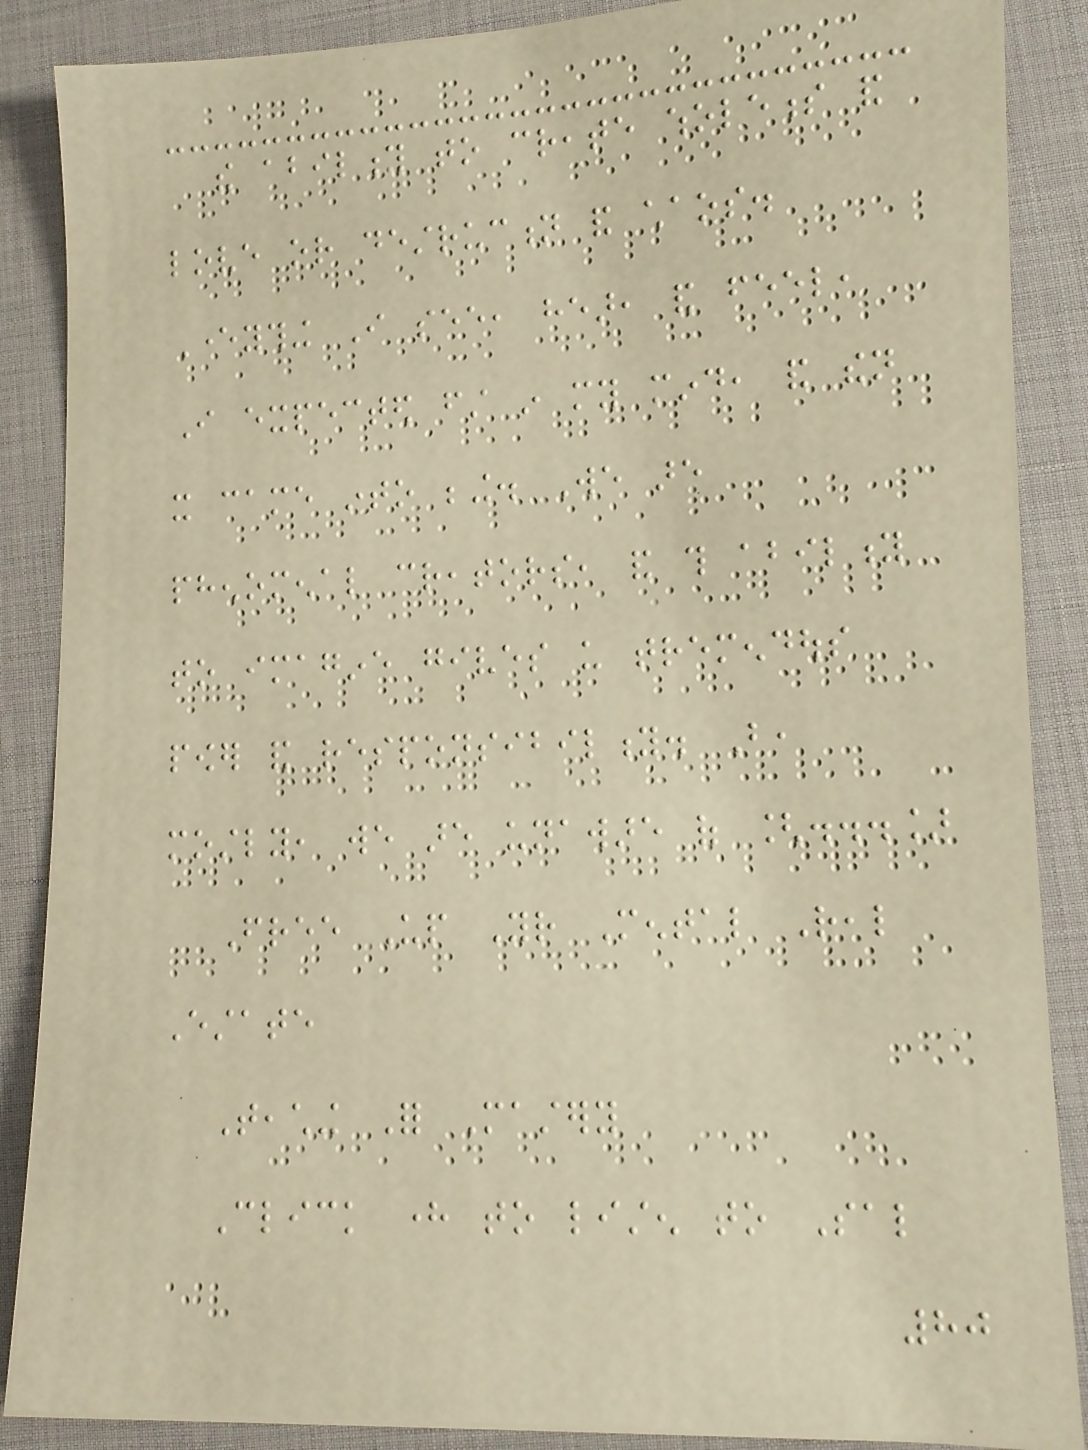the ability to create wholeness and
love or destruction and chaos.
Everything I see, hear, and feel,
I expected first in my mind, and then
it came into being. We are
phenomenal creators, and this ability
to imagine gives us tremendous
power and responsibility. But,
mostly, we are unaware of [...]
Free Up Your Mental Real
Estate
Teaching For Mastery
Click here to listen to Sal
80
